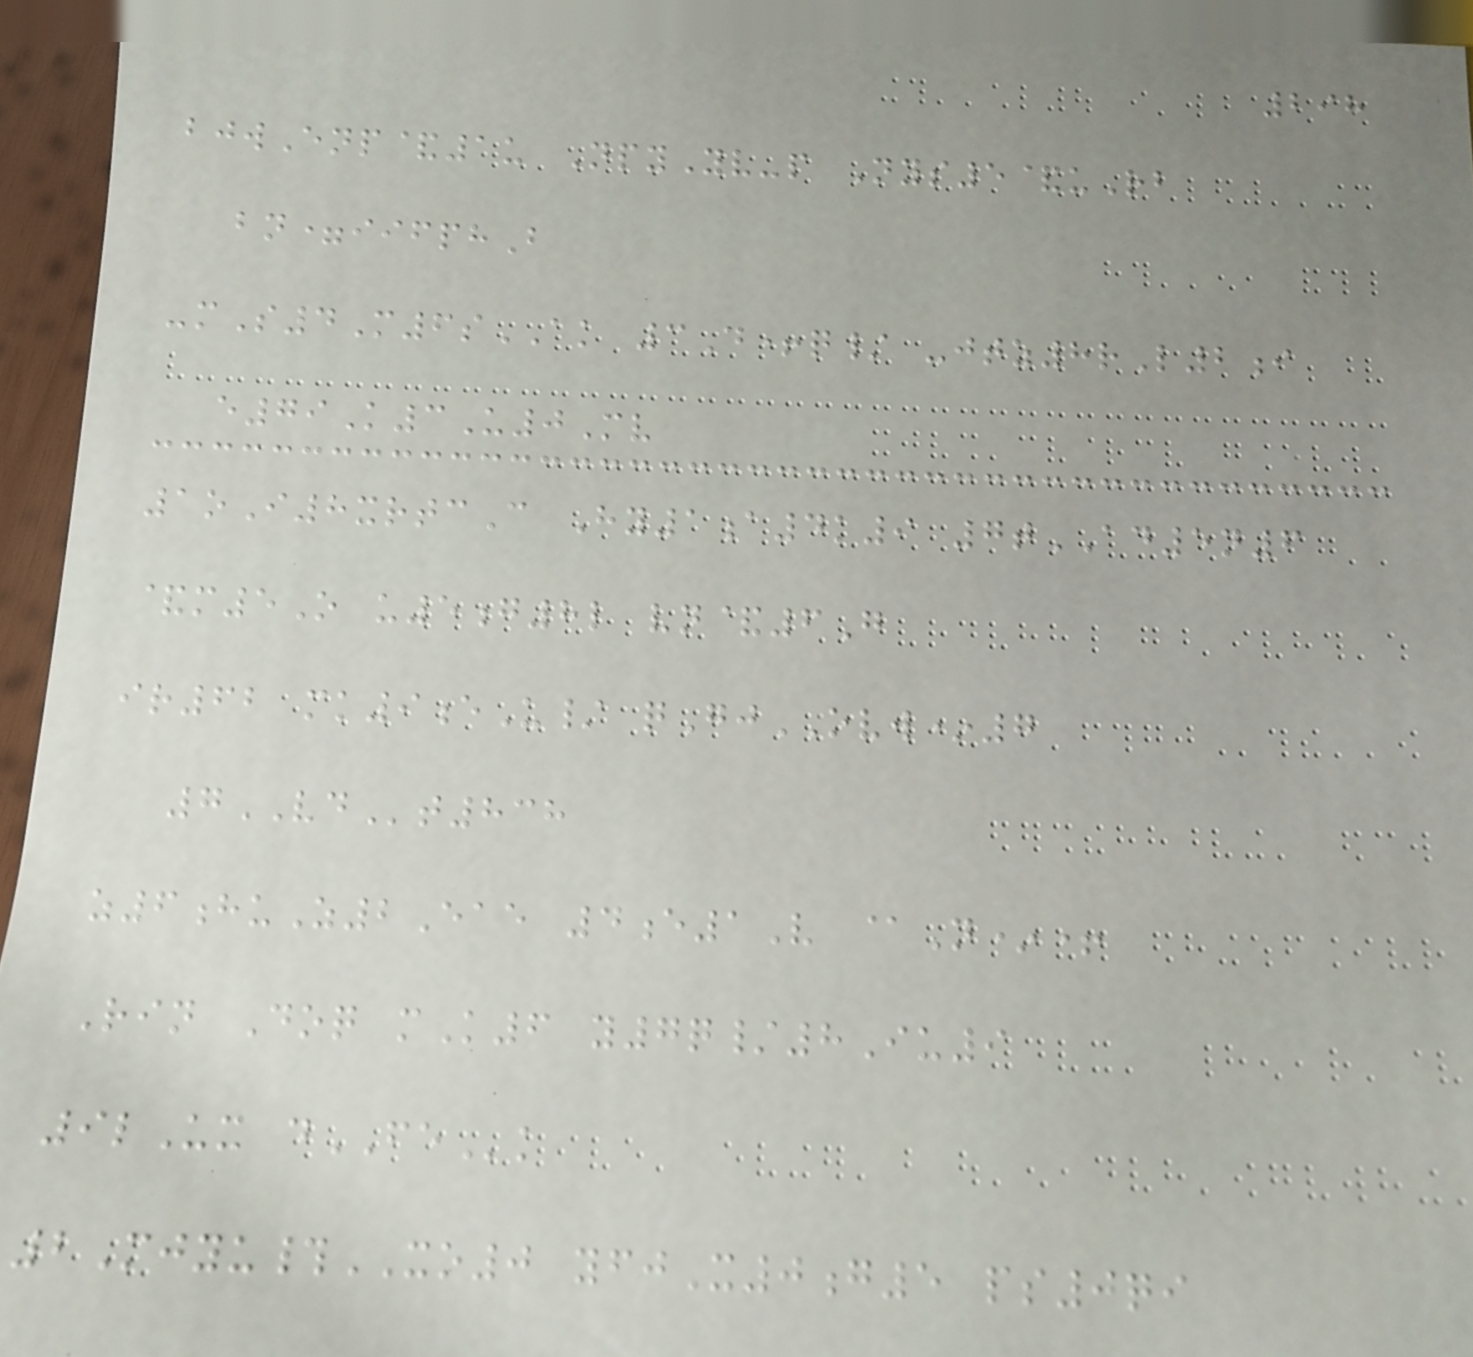298
bjwEnp&1u NpyYv-p Nys5&uRb
bn=iifphB
-mS4M6sAK 3D+q/ -jtz8rL2i
e79K3U0Mv
1oI8xrtcC Hy1a4k9 7tAD5n6
&m5O u5g8l vn&6G
ir62 mk9eU/ qGjOVW*7
7VDt838
z6huZ2Eae 4e1V @N*+
Rin Doq mK6 y7q/8Iu9
9lUx dFEk
2Mjyu#XO0 yfjX0g5 ps0qi
